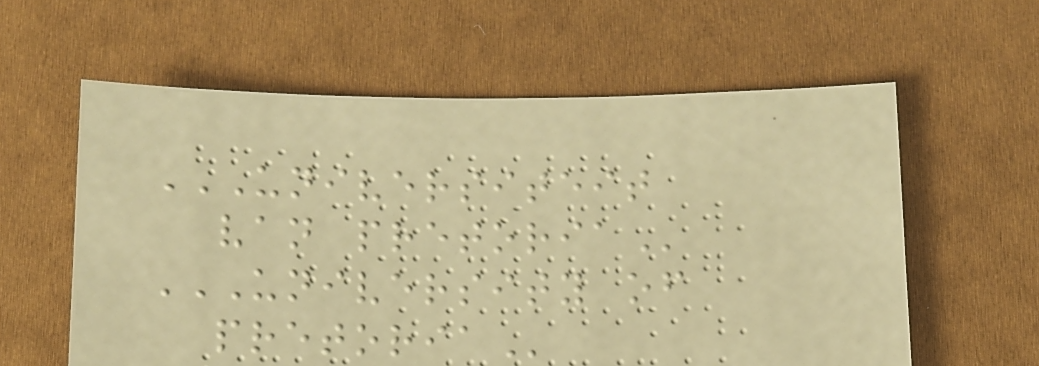UNIVERSITEIT
VAN PRETORIA
UNIVERSITY OF
PRETORIA
